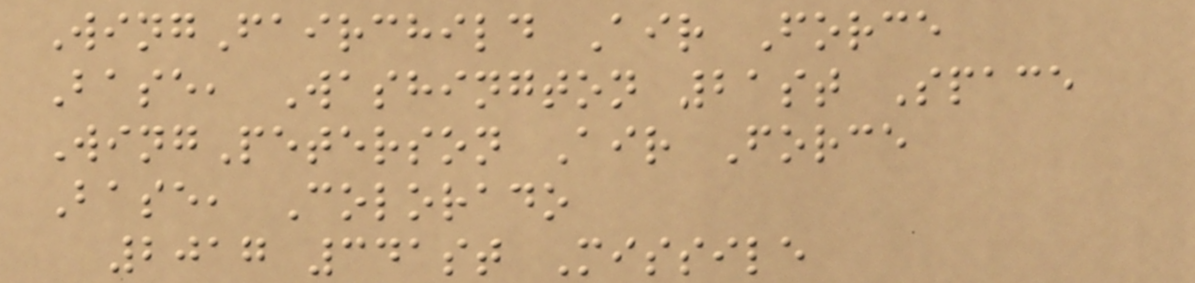WingFairchild Air Force
Base, Washington 21st Space
WingPeterson Air Force
Base, Colorado
2017 341st Missile
